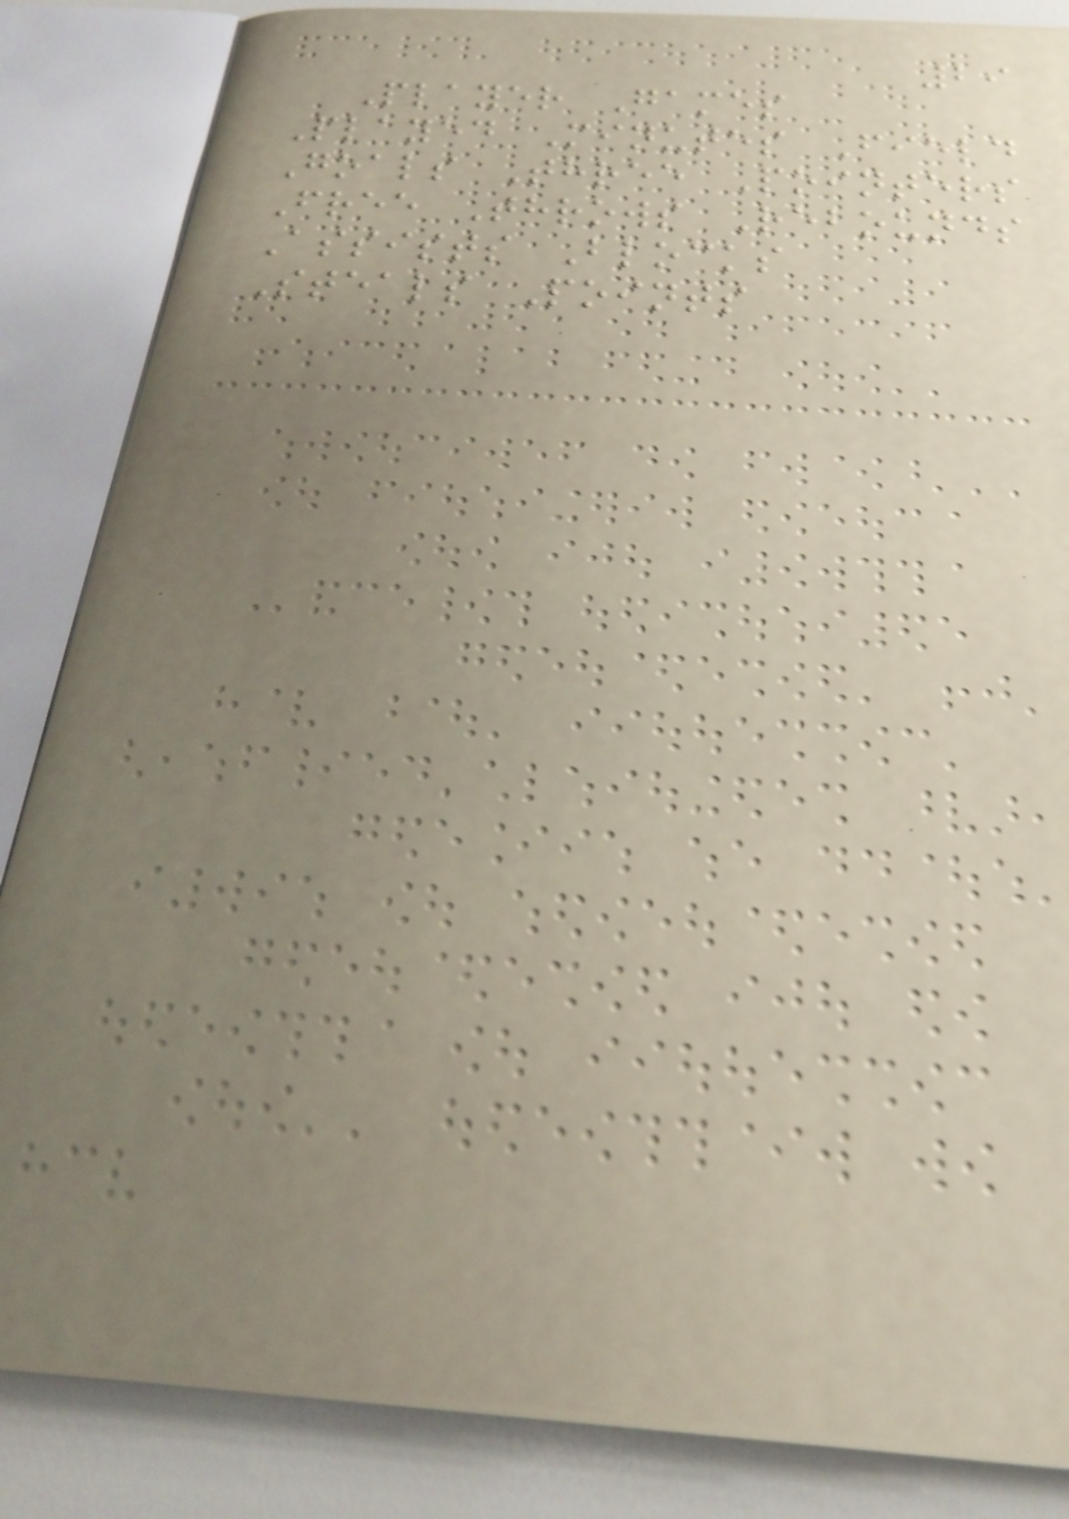29
Player Games
Played Minutes Field
Goals Three Pointers
Free Throws Rebounds
Assists Blocks
Steals Points
